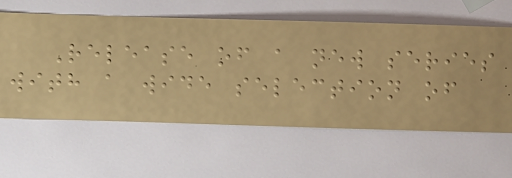Release of a new series
with a wide selection of
